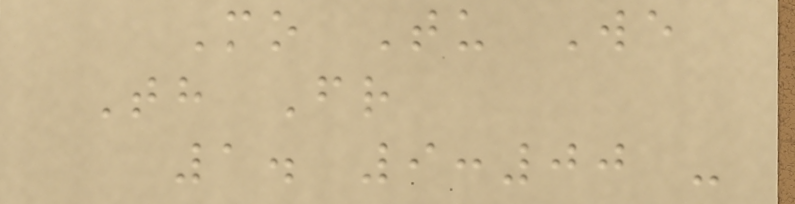Mo Tu We
Th Fr
1. 9:00 -
